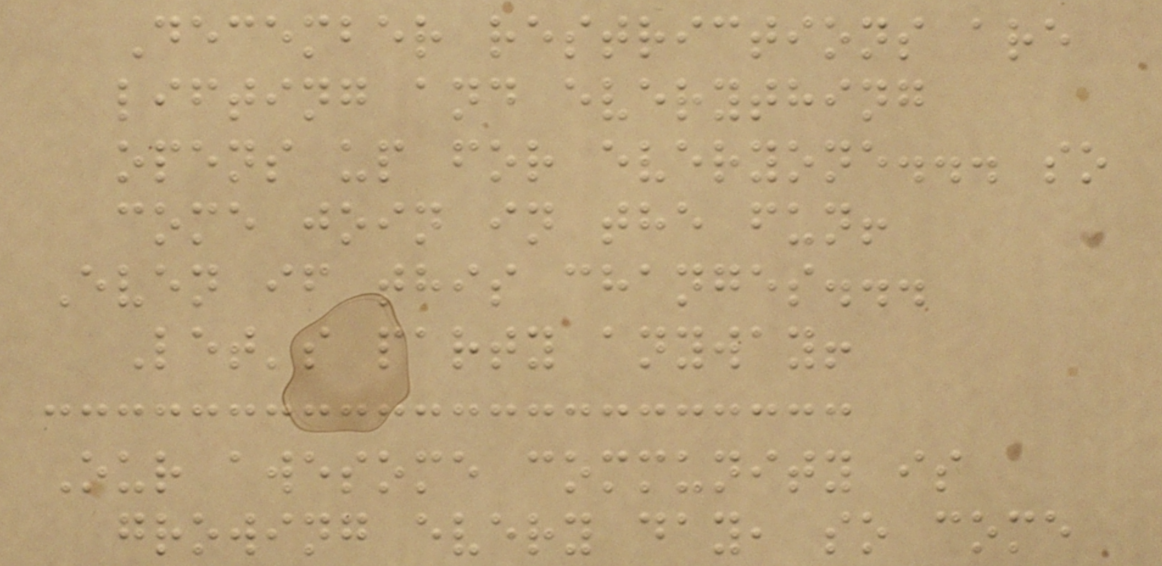December restrictions are
lifting and everything
opens up for everyone... so
come join in the fun!
Even if this changes...
Let's party anyway!
Our awesome community is
growing every day, so come
